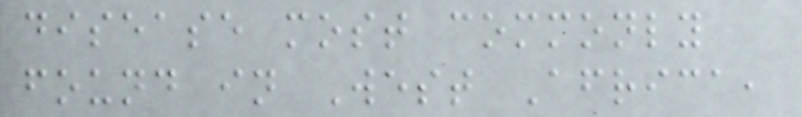disease most commonly
found in West Africa,
